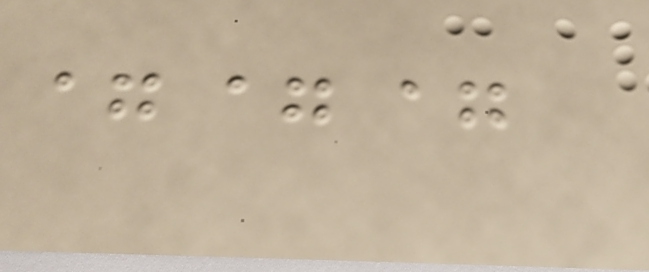===
